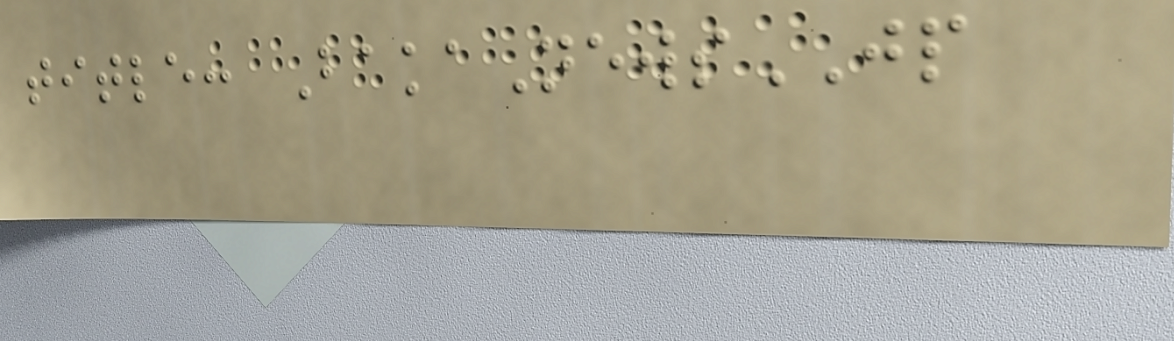title: BakaNewsJP
